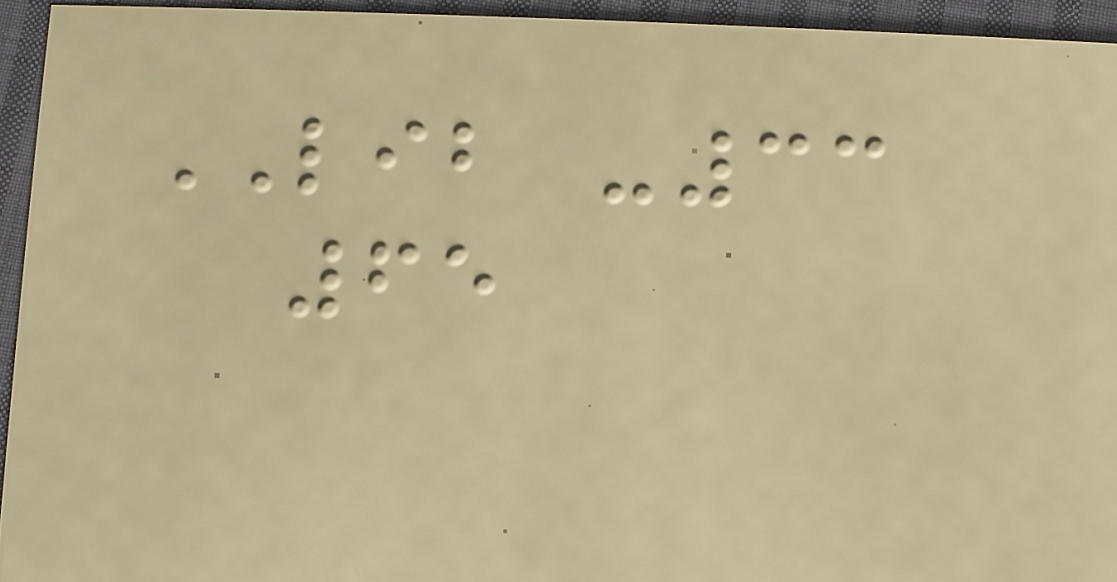LIB -33
65
